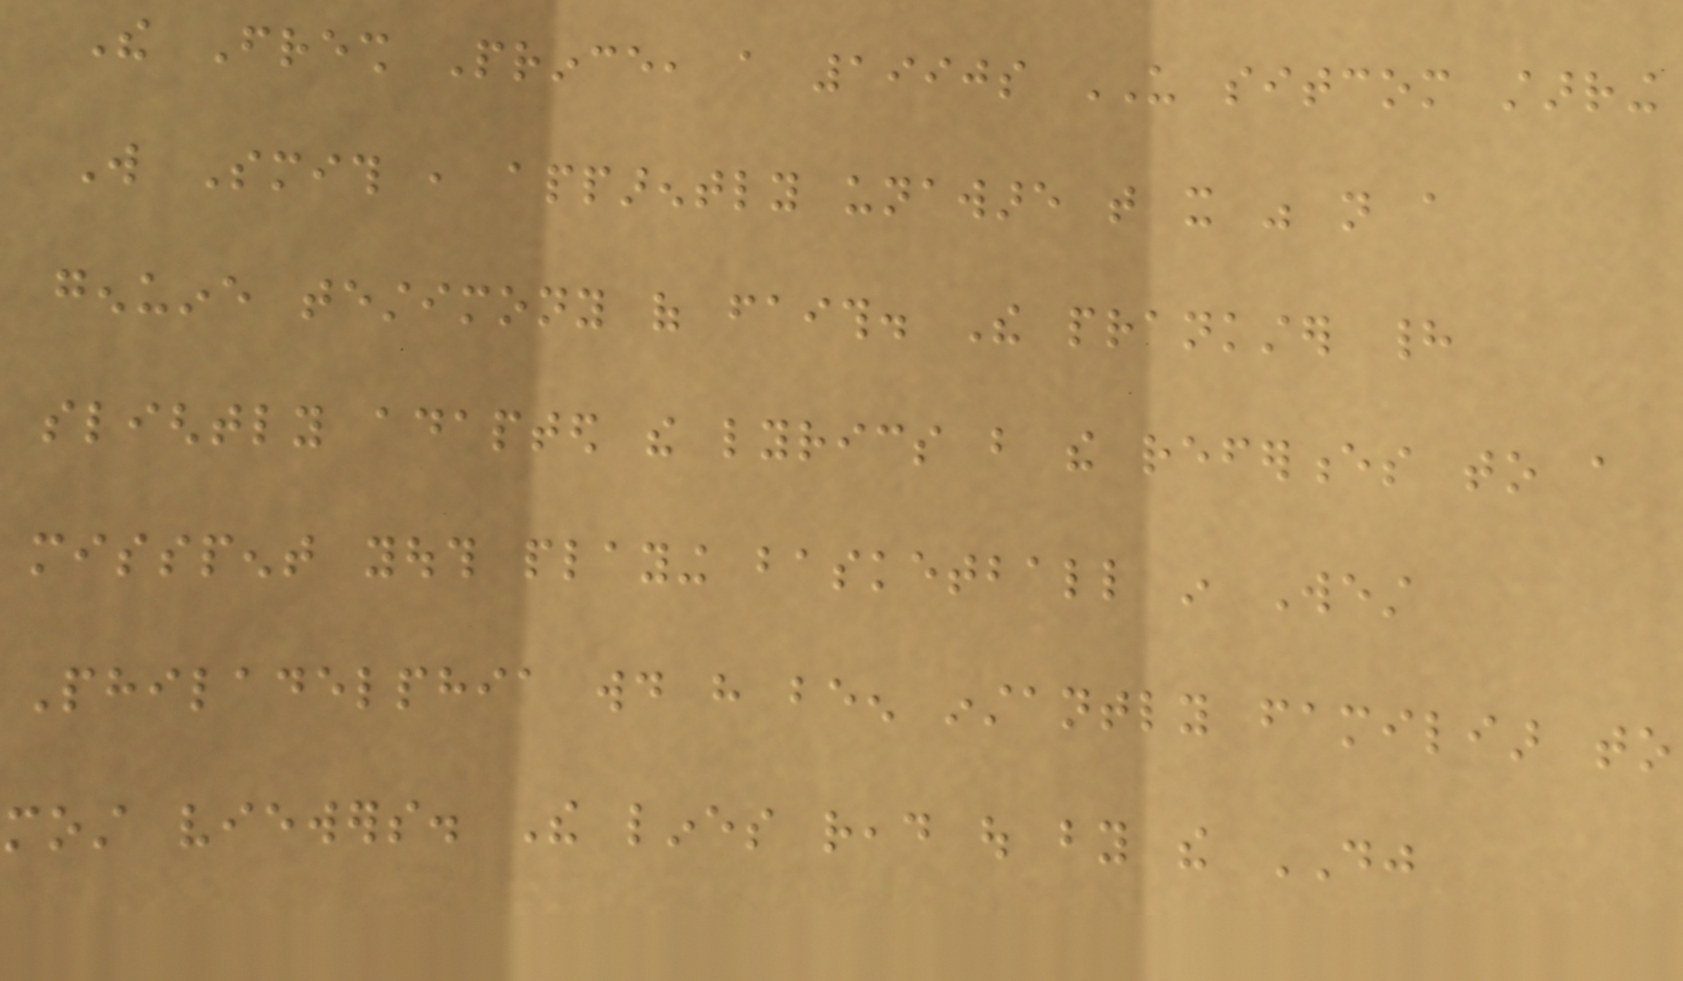The Fresh Prince, a 1990s US sitcom starring
Will Smith , apparently unaware that it was not a
genuine testimony of faith. The prankster had
slightly adapted the lyrics but the references to a
misspent youth playing basketball in West
Philadelphia would have been instantly familiar to
most viewers. The lines read out by the DJ
